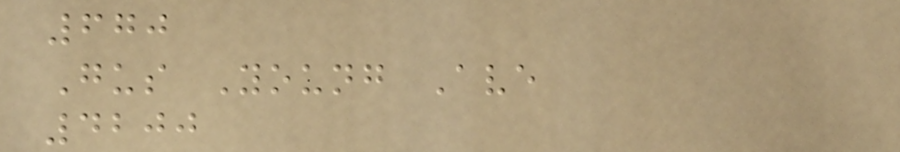670
Gus Young Ave
4200
